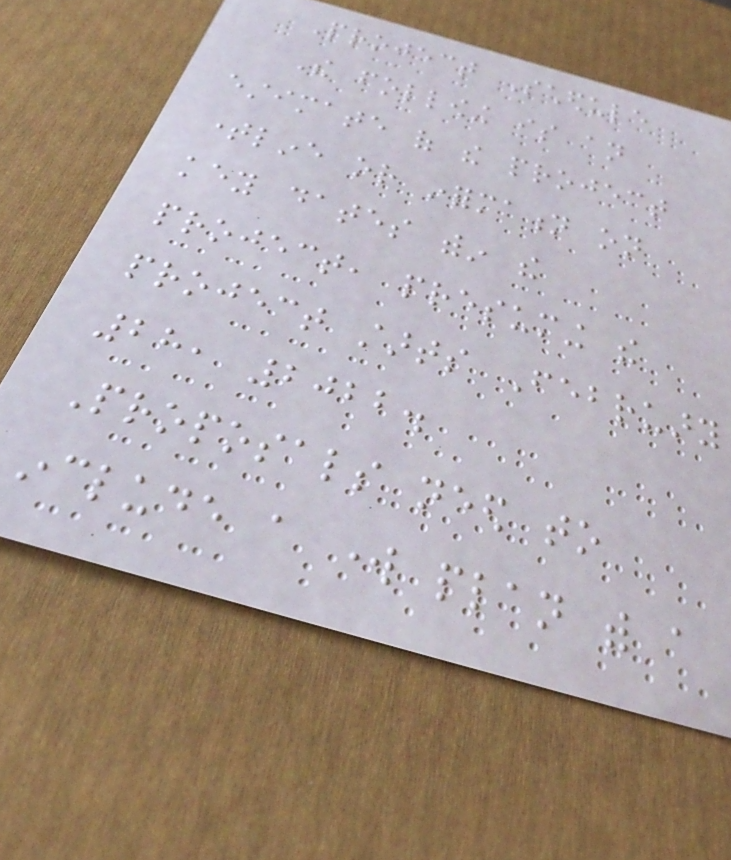Project Schedule
The following is an
estimate of the project
timeline or information on
key dates within the
project, presuming the
project starts February
28, 2022.
Proposals need to
include a work plan with a
